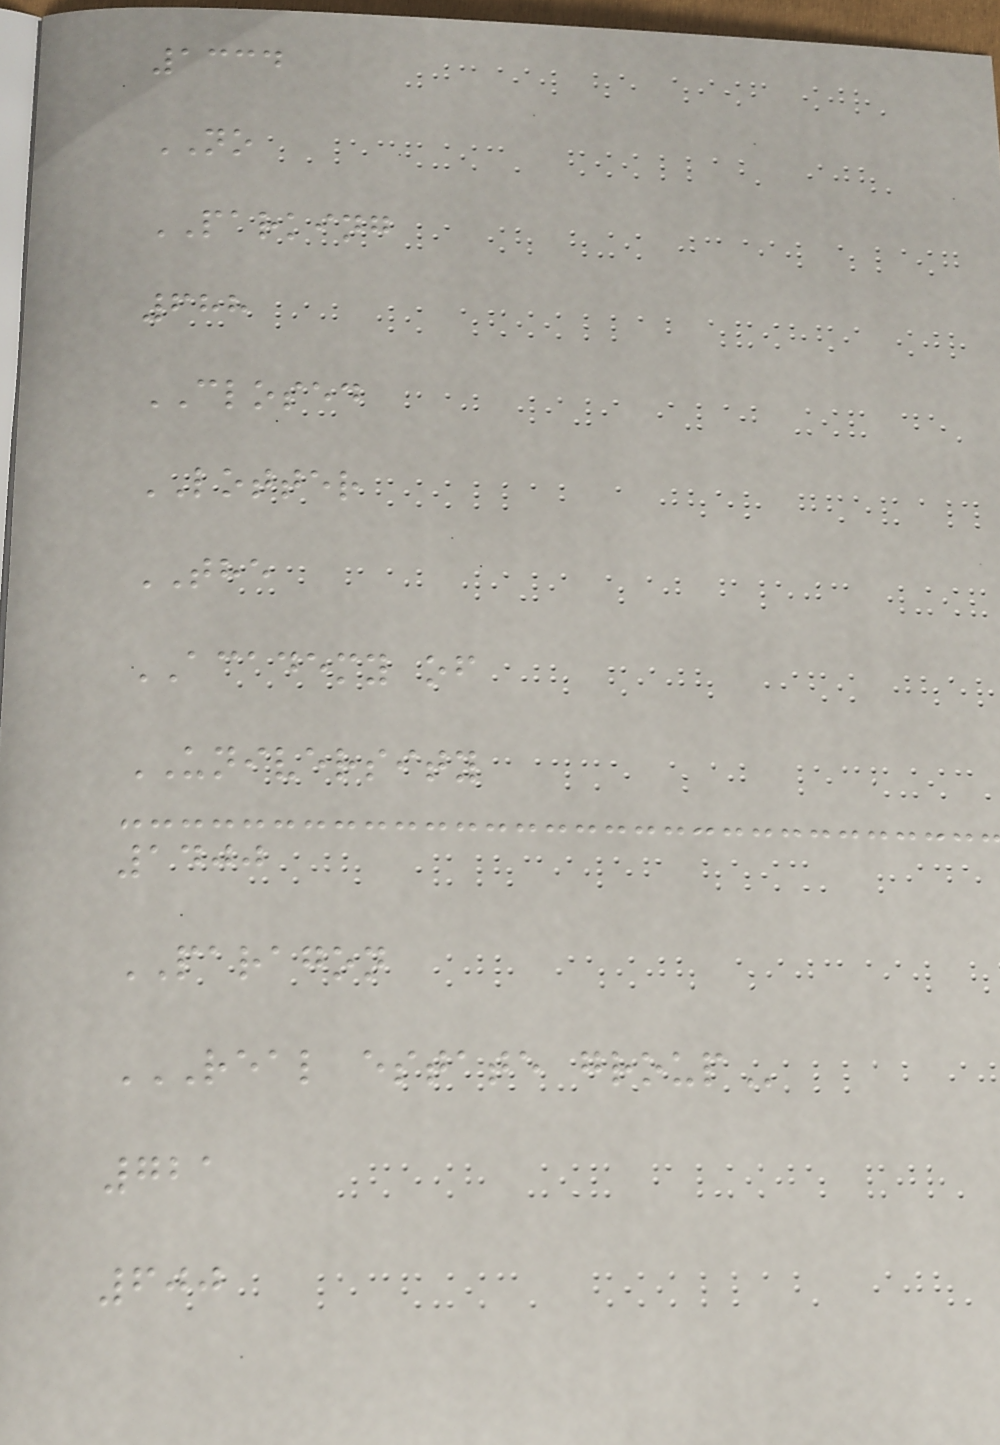1334
NO
PARKING
688
CLOSED
LOTTER
THE
ACADEMY of
UNIVERSITY
1400
PARAGON
REAL ESTATE GROUP
721
600
